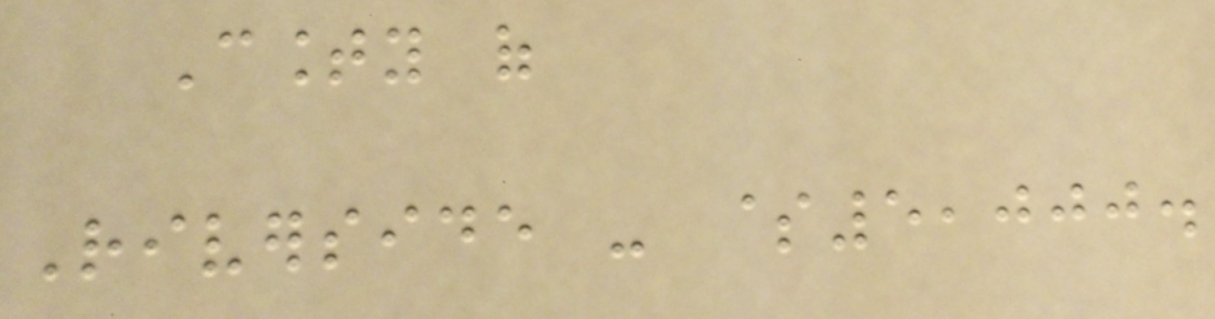County of
Riverside - $5,000.
